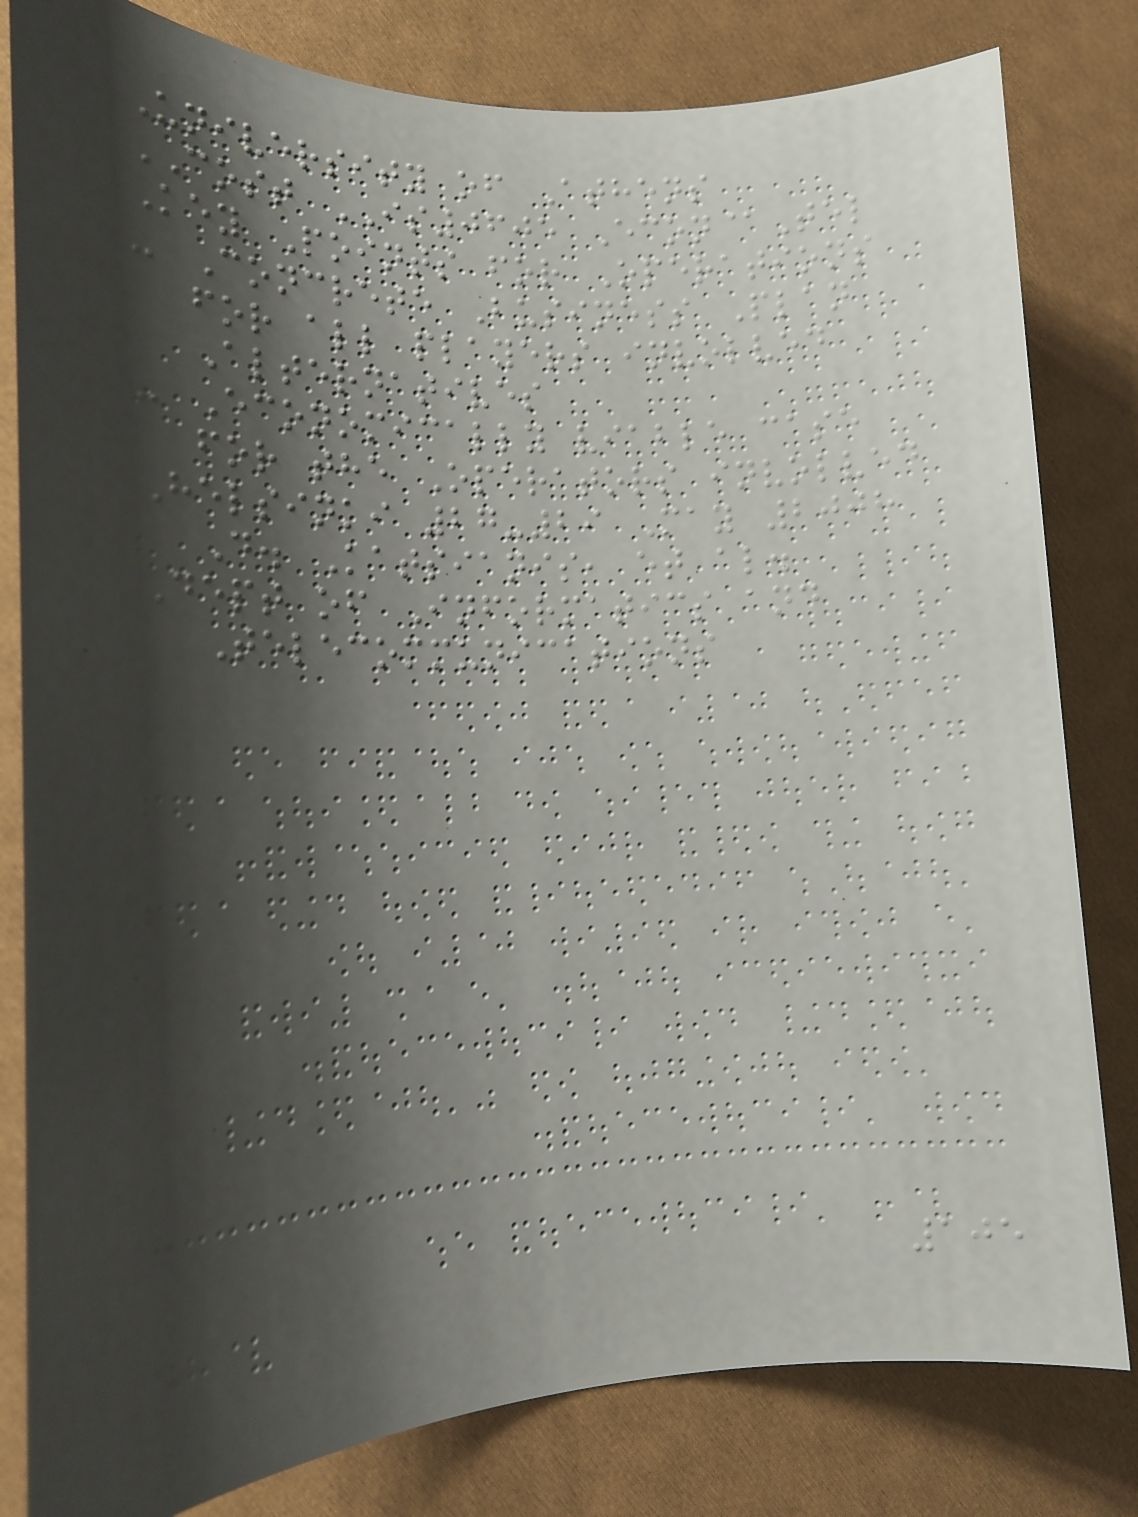University of Athens
COST IS0605 Econ@Tel
Key Points for Operations
- Concrete Business Plan
for all players involved
Alternatives
- Economically viable case
for the Operators involved
Helsinki 27-29 May 2008
D. Katsianis, et al.
Dept of Informatics and
Telecommunications
105
